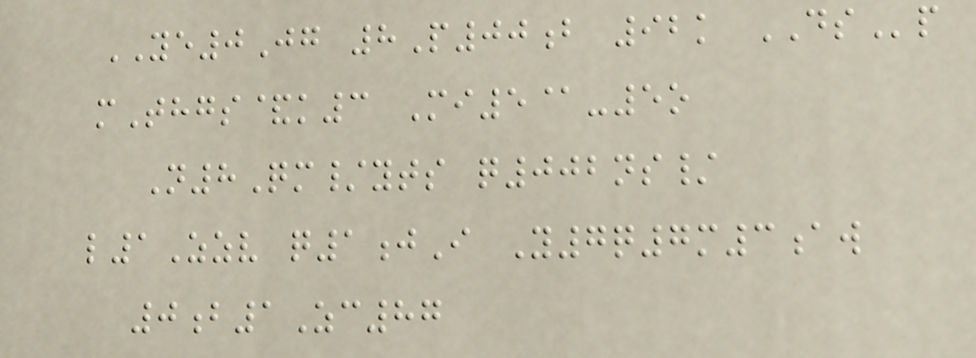YE0Jg 8P00b 92k DSp
mThgs&k3 Mi5@-5o
N8Qm/yts q002ns/
l1Zzv q1jI Y7q7m3aw
0b1Zc87
